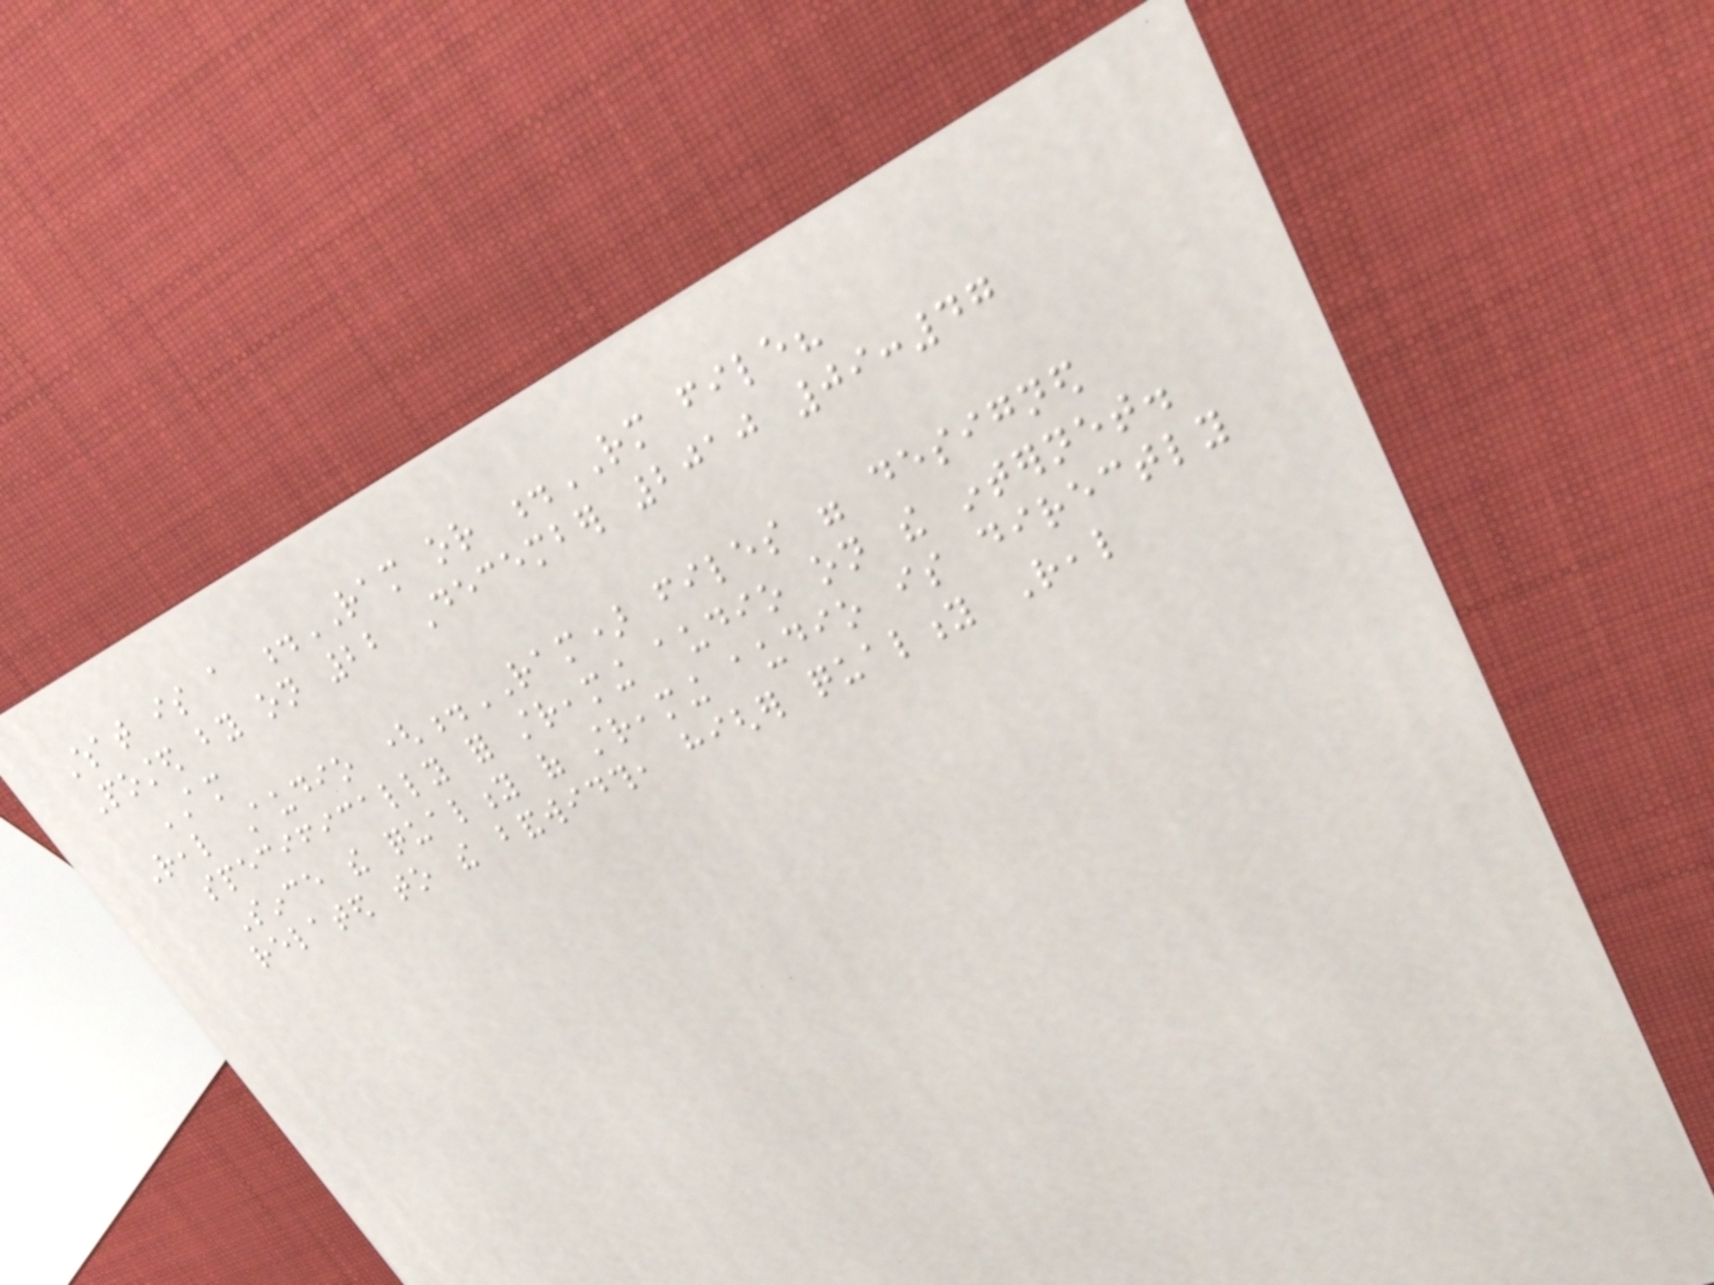What is a .RAM or .RM file?
Posted by on 22 December 2010 09:47
AM
Real Audio (.RAM) files were designed
specifically for streaming audio on the internet.
Since the quality of streaming audio is directly
related to the bandwidth, higher quality Real
